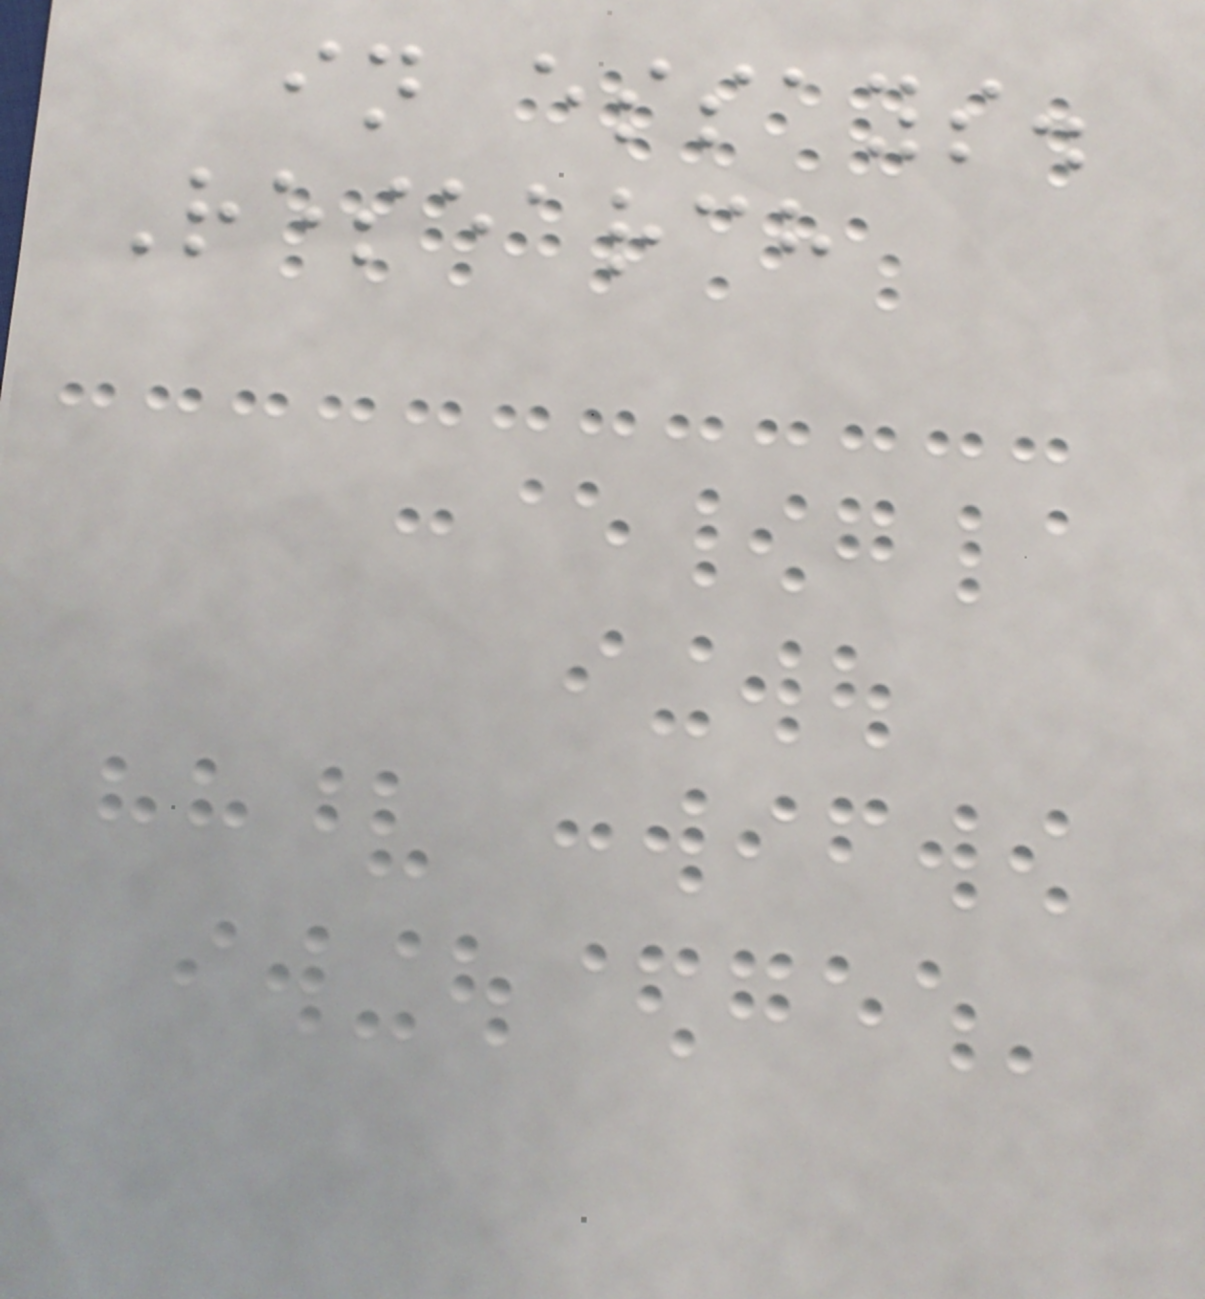in essays.
Research
